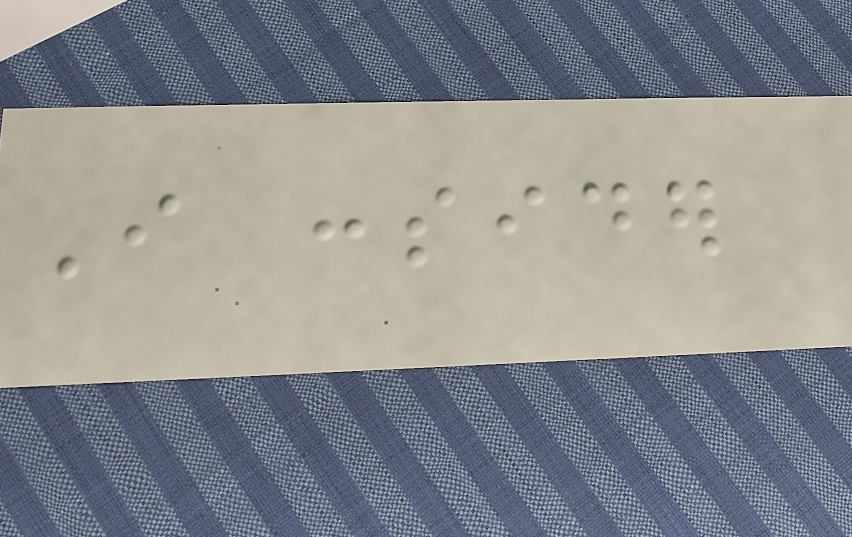I consider
